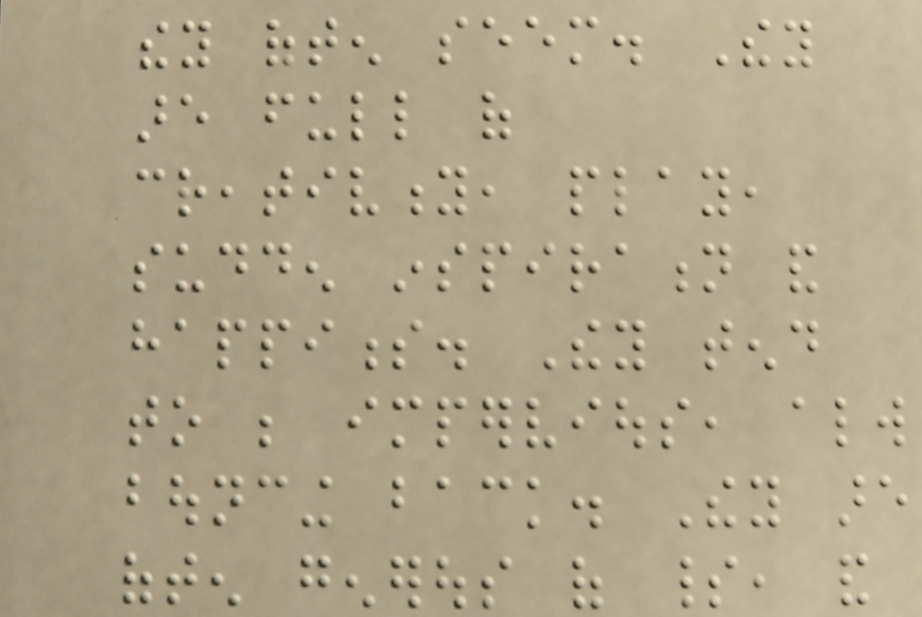they often seem. They
are full of
creativity, play,
sudden inspiration and
happiness. They tend
to be impervious, always
bouncing back. They are
often generous of spirit, and
